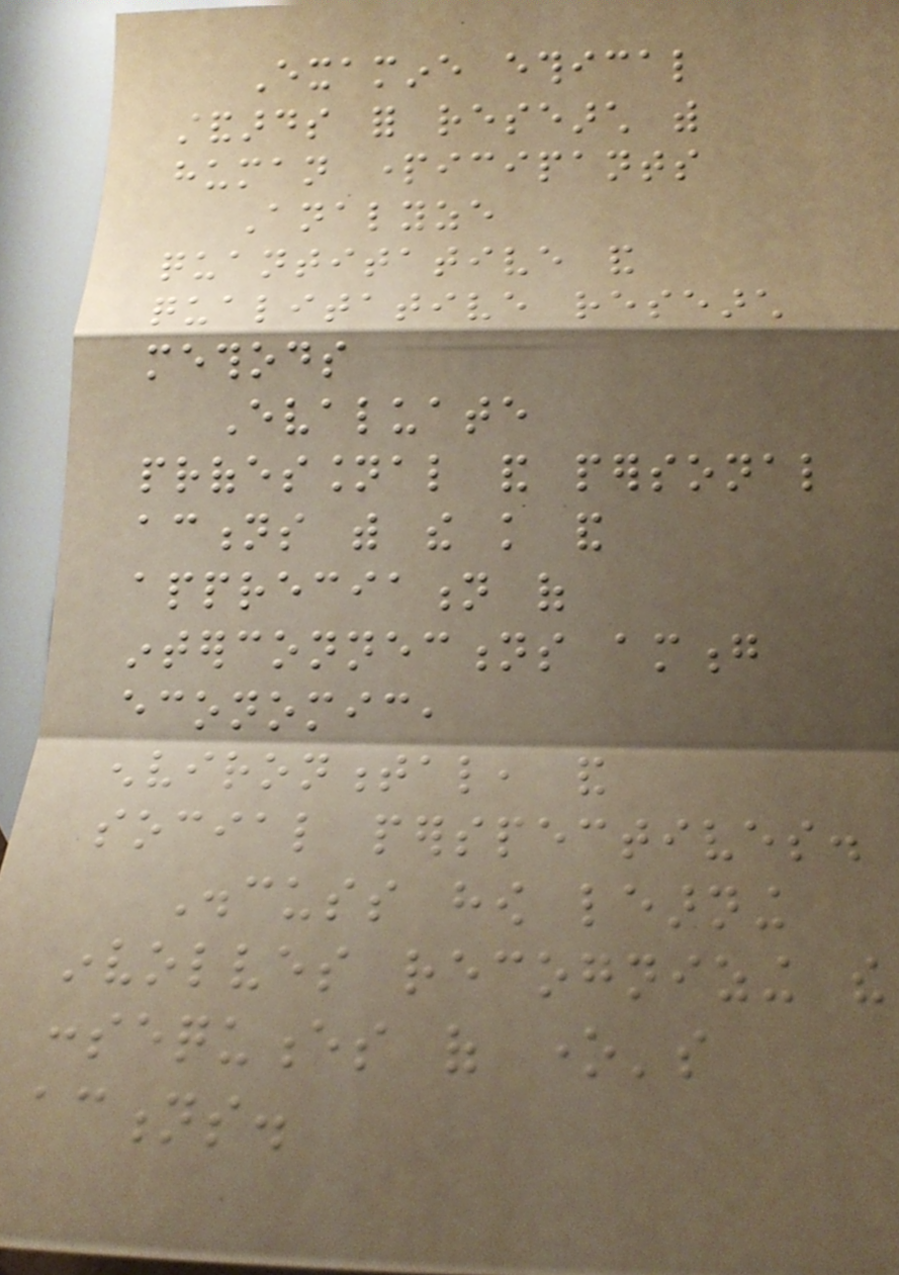Examine ethical
standards for research with
human participants
Analyze
quantitative and
qualitative research
methods
Evaluate
professional and personal
actions with the knowledge and
appreciation of
interconnections among
economic,
environmental, and
social perspectives.
Discuss how learning
involves recognizing the
consequences of one's
actions.
